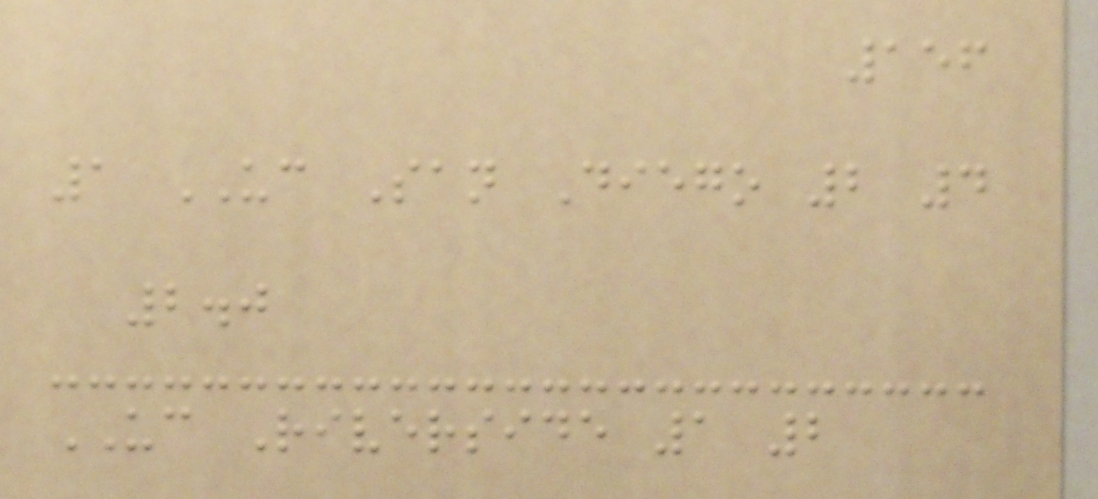156
1 UC San Diego 2 4
2.0
UC Riverside 1 2
